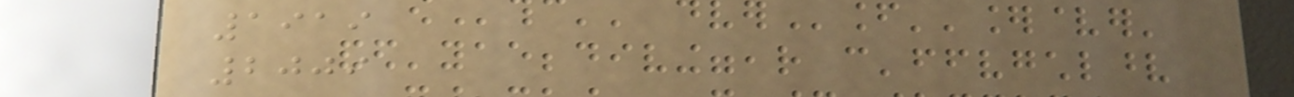1919
2009
